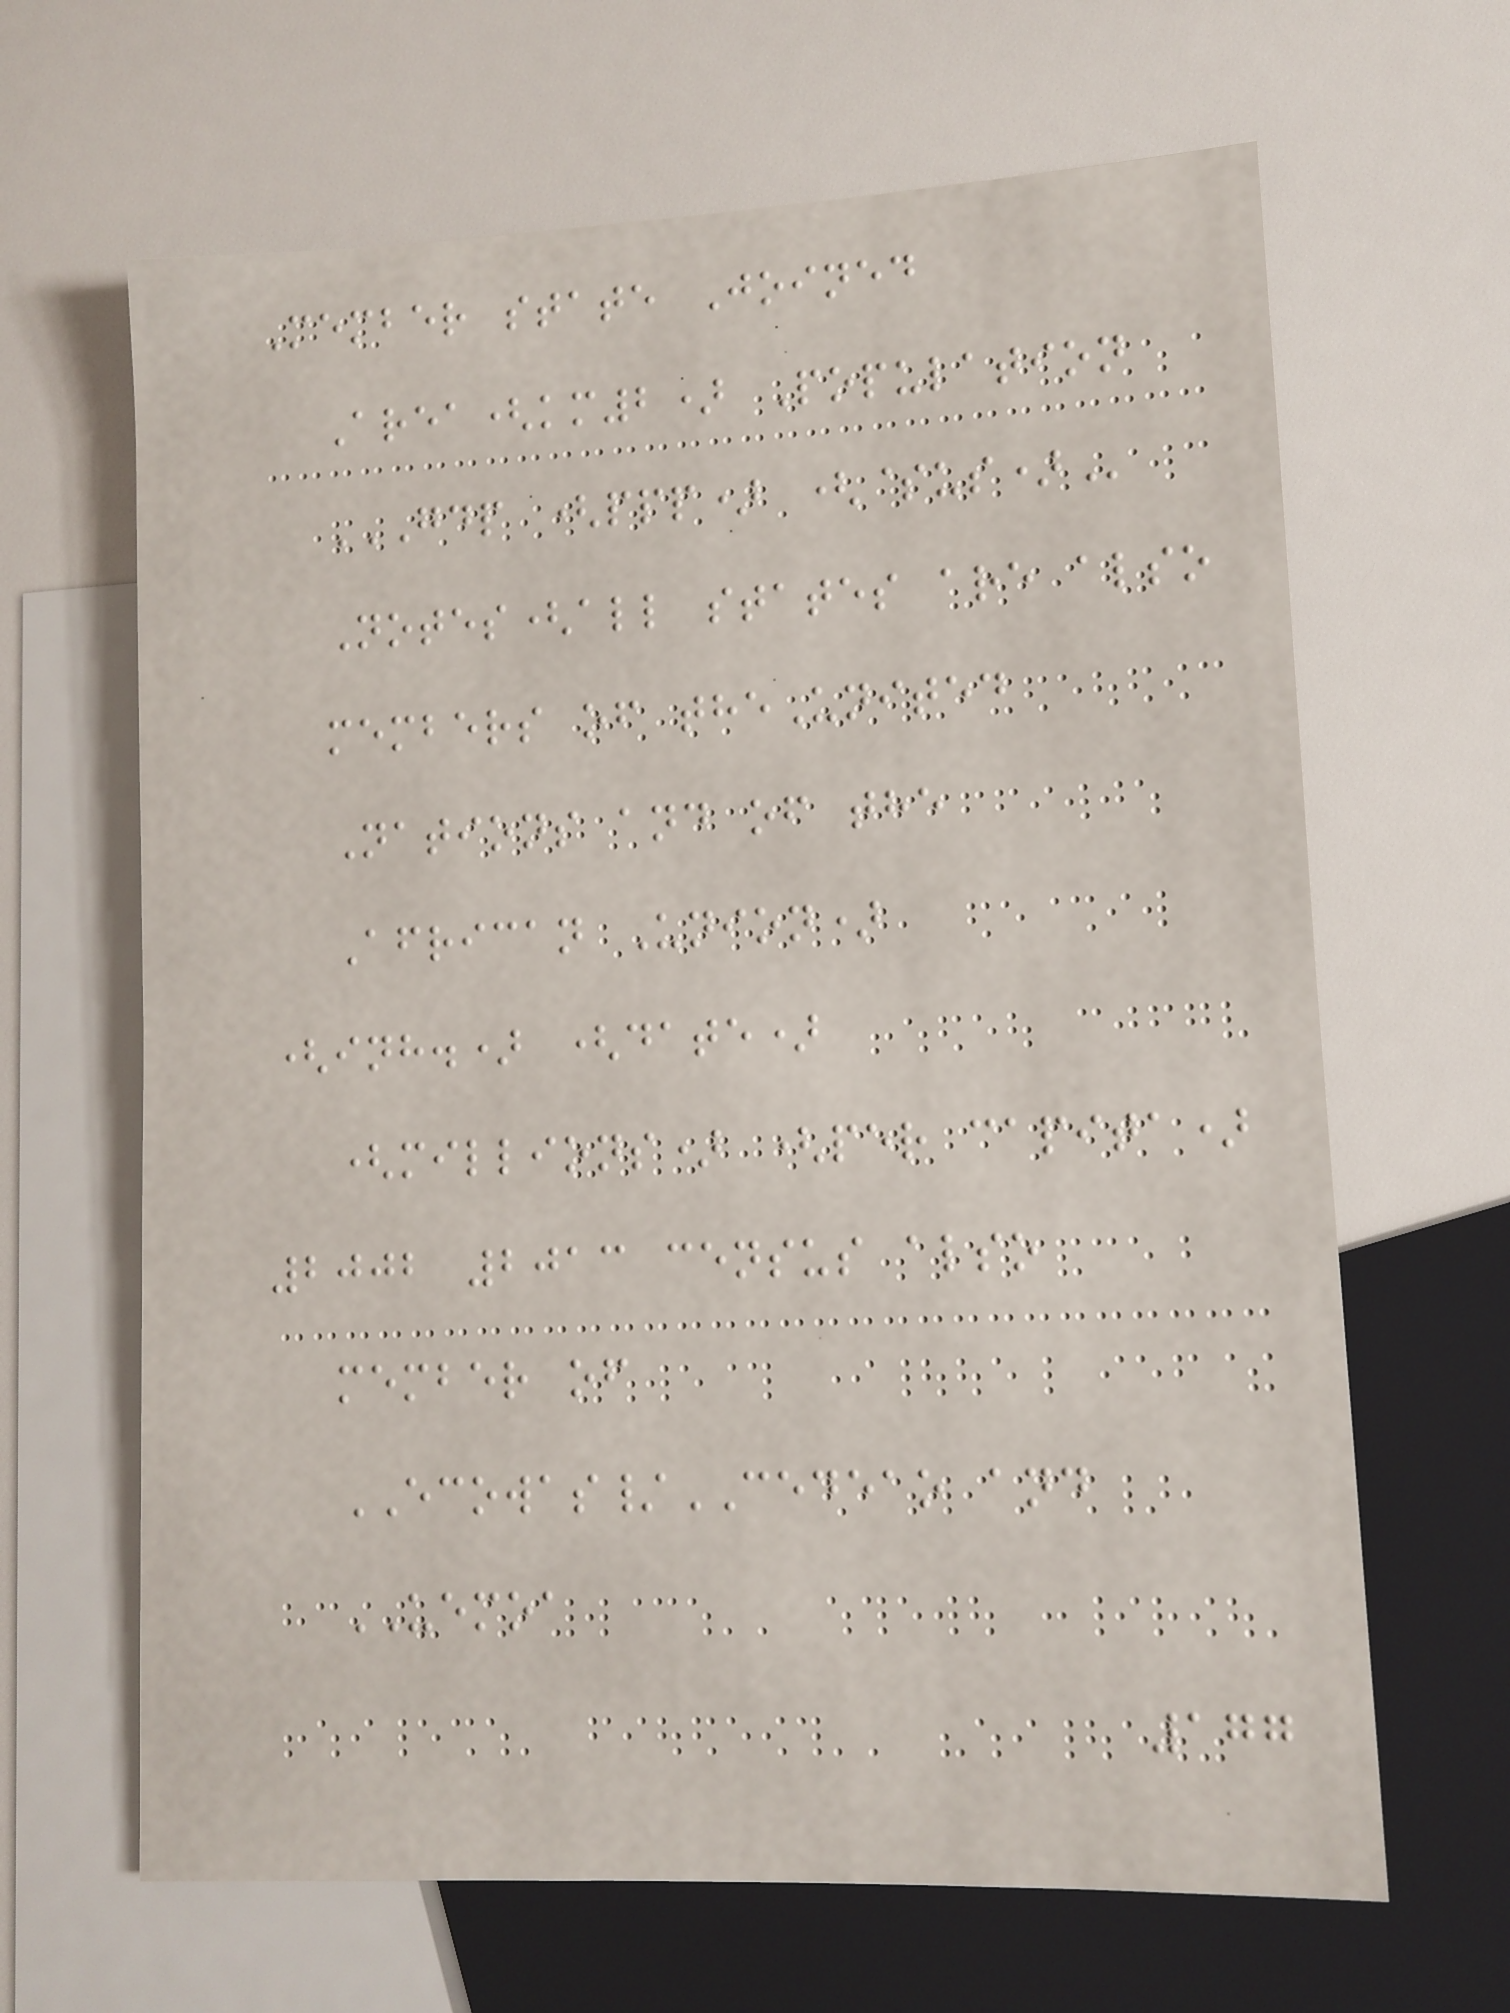Member state Joined
Area(km2) Population
GDP (PPP) ($US)
Notes(all states are also
members of theUnited
Nations and of the
African Union)
(inh.) (date)
(millions) (per capita)
2002 2013 census also
member of
ECOWAS/CEDEAO and
UEMOA
177
